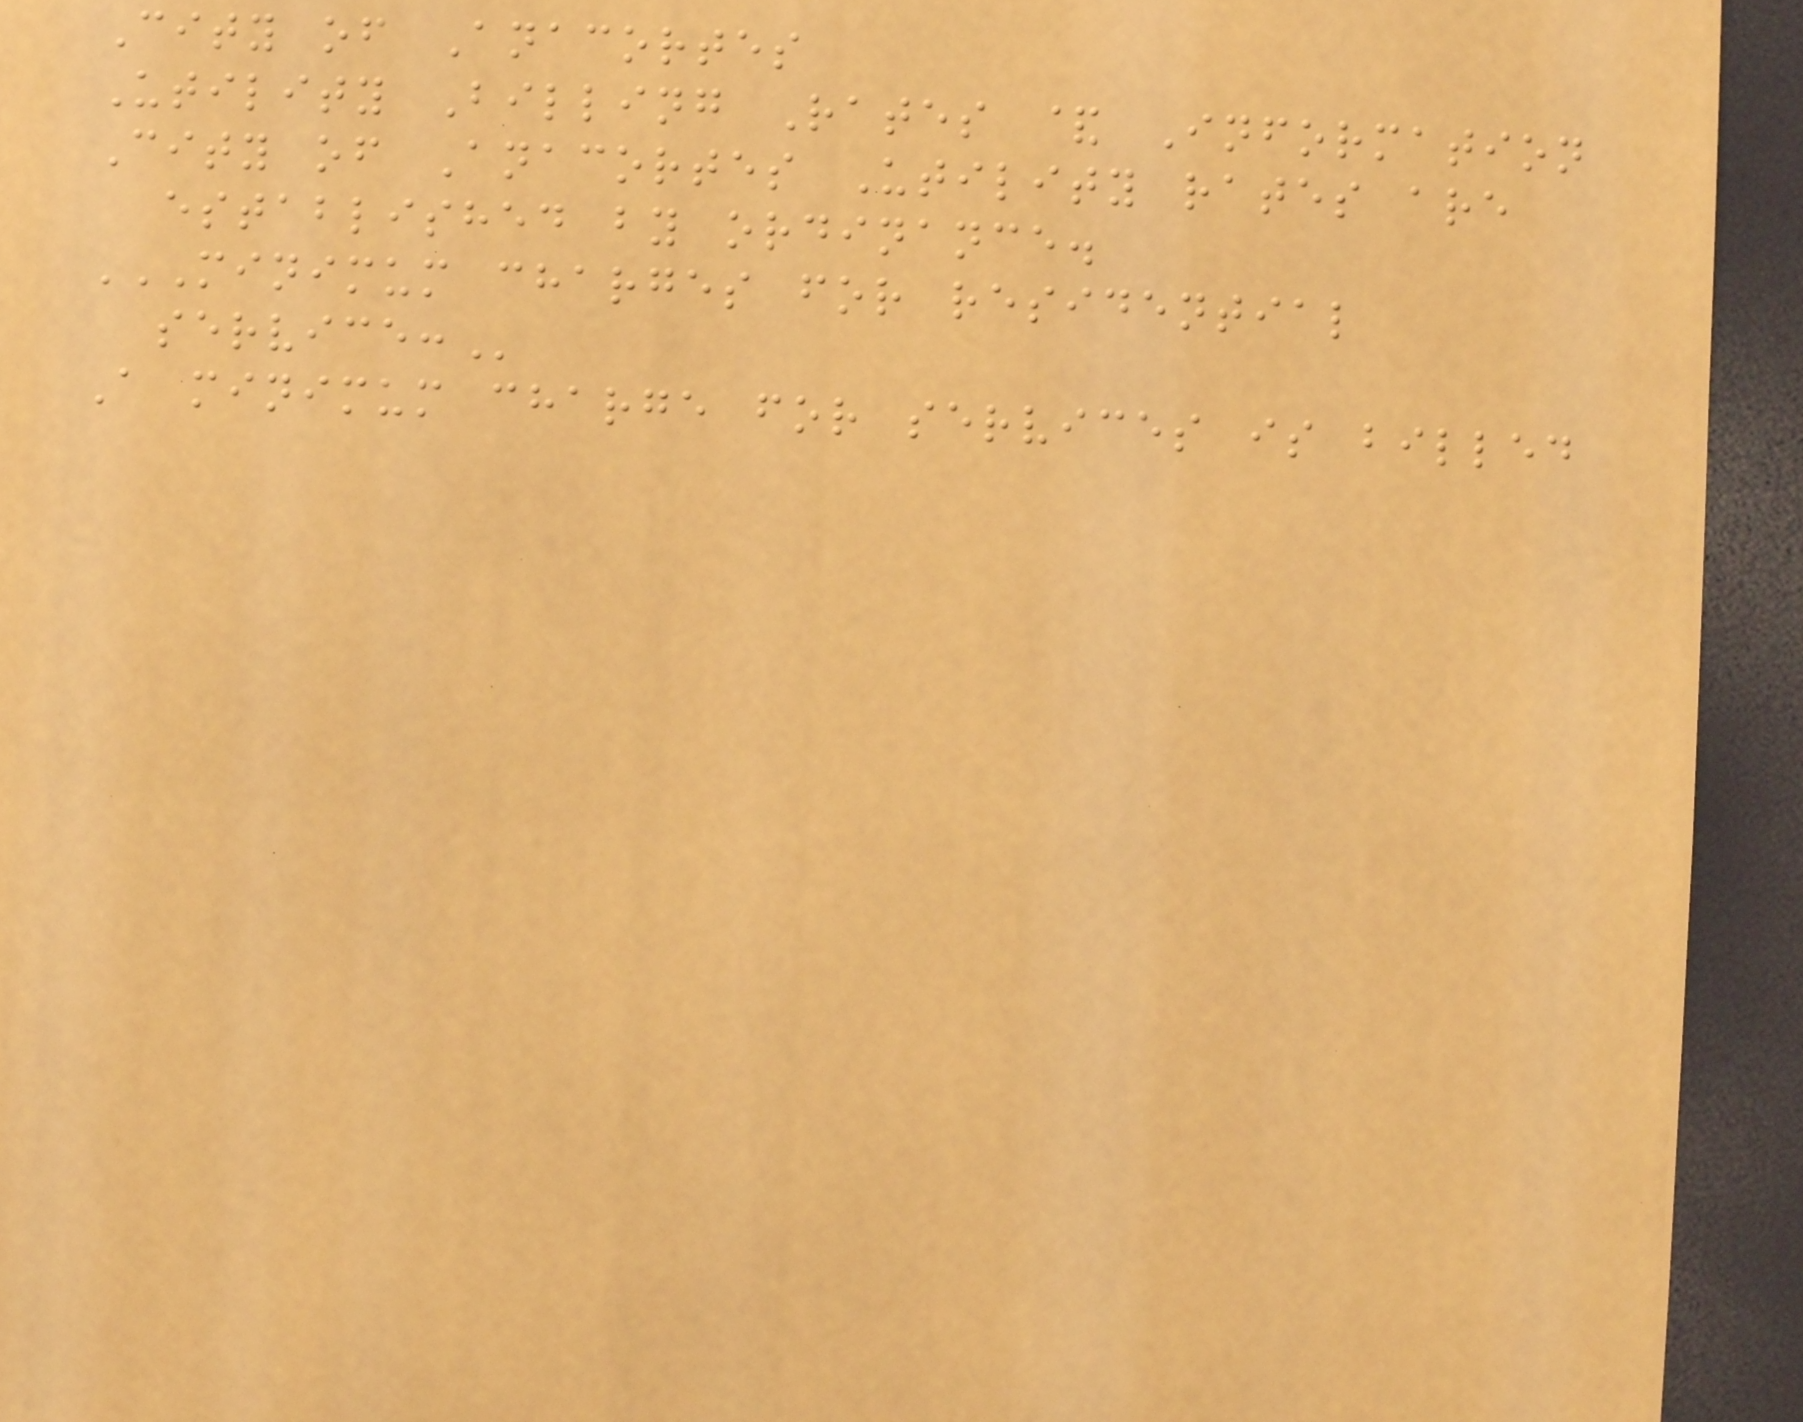City of Anacortes
Utility Billing Rates & Information
City of Anacortes Utility rates are
established by ordinance.
MINIMUM CHARGES FOR RESIDENTIAL
SERVICE:
A minimum charge for services is billed
